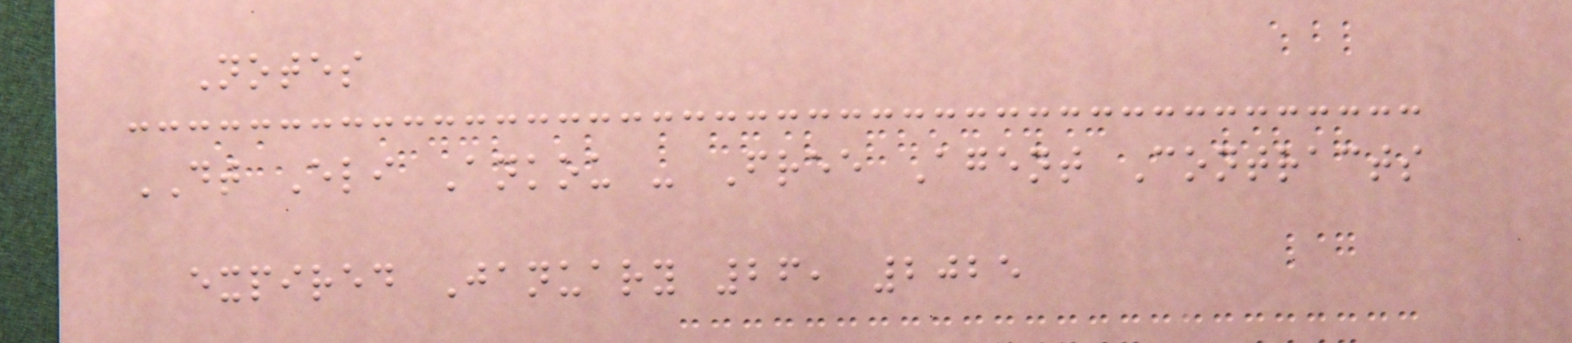Notes
DT Eli Ankou - Free Agent Contracts
expired January 26, 2025
